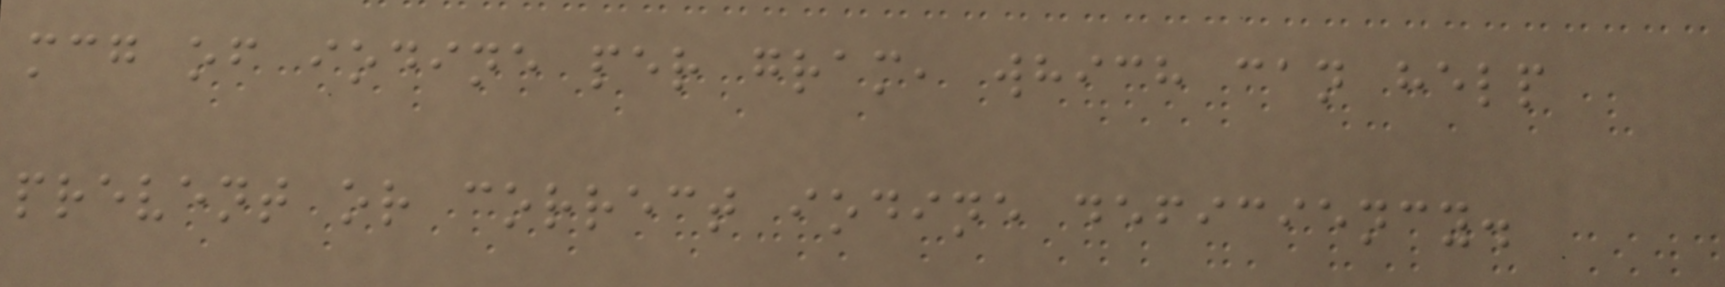mcg of iodine per gram, which can help
prevent or correct iodine deficiency.
